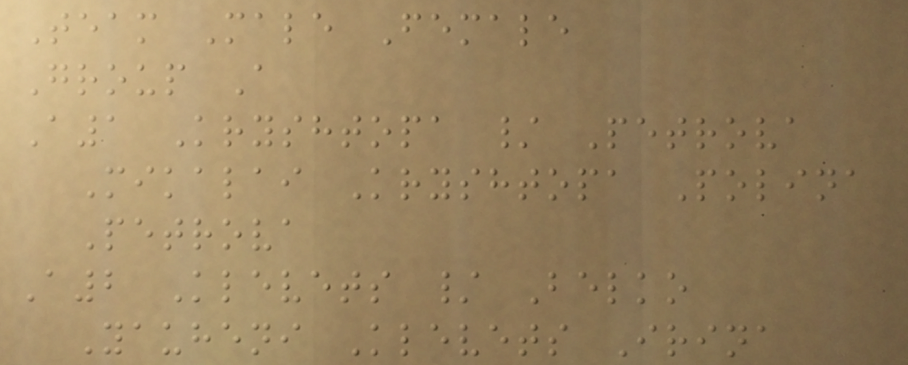Team Male Female
Group A
A1 Kryshtopa / Petrova
Mikalai Kryshtopa Polina
Petrova
A2 Klevets / Belko
Yauheni Klevets Irina
